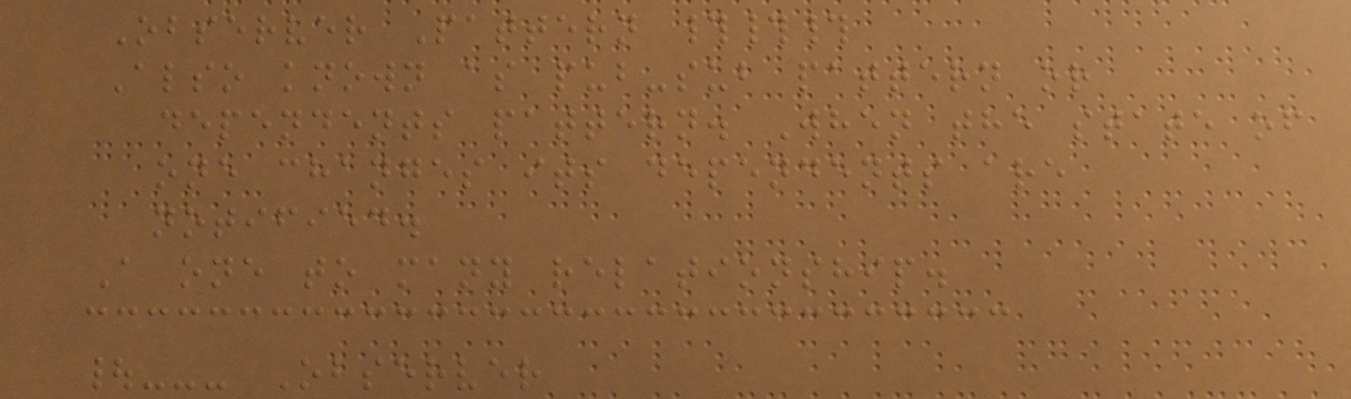Observer Pattern ###
Also known as pub-sub pattern or
dependents pattern. When the state of
one changes its dependents are
notified.
A one to many relationship.
|--- Observer
